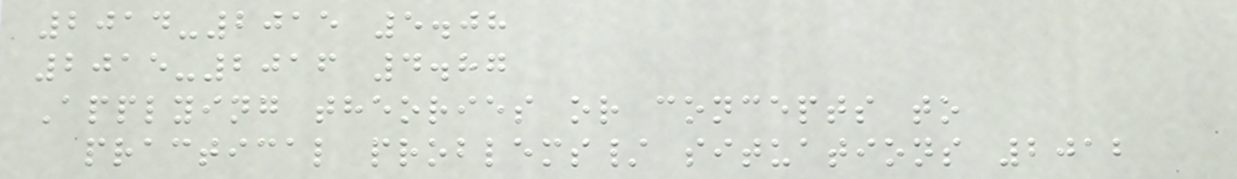2014-2015 5.08
2015-2016 4.87
Applying theories or concepts to
practical problems/ situations 2012
